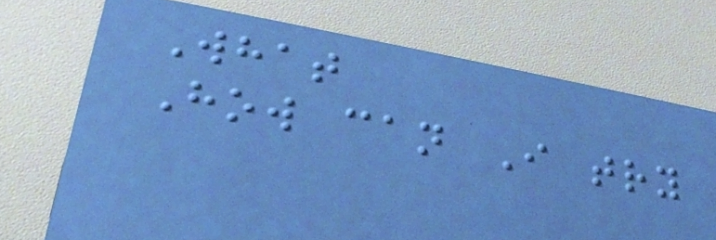What
How can I try
